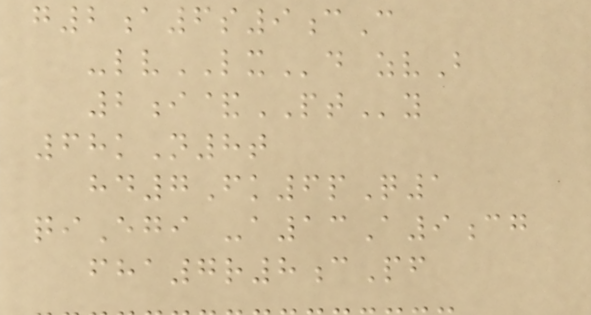g2a6s9cC
-lvLXd zvB
2i&PTy
68kN8t
hd7Fk6pQ1
qiEgi -a13A9cg
fha7r8cPf
